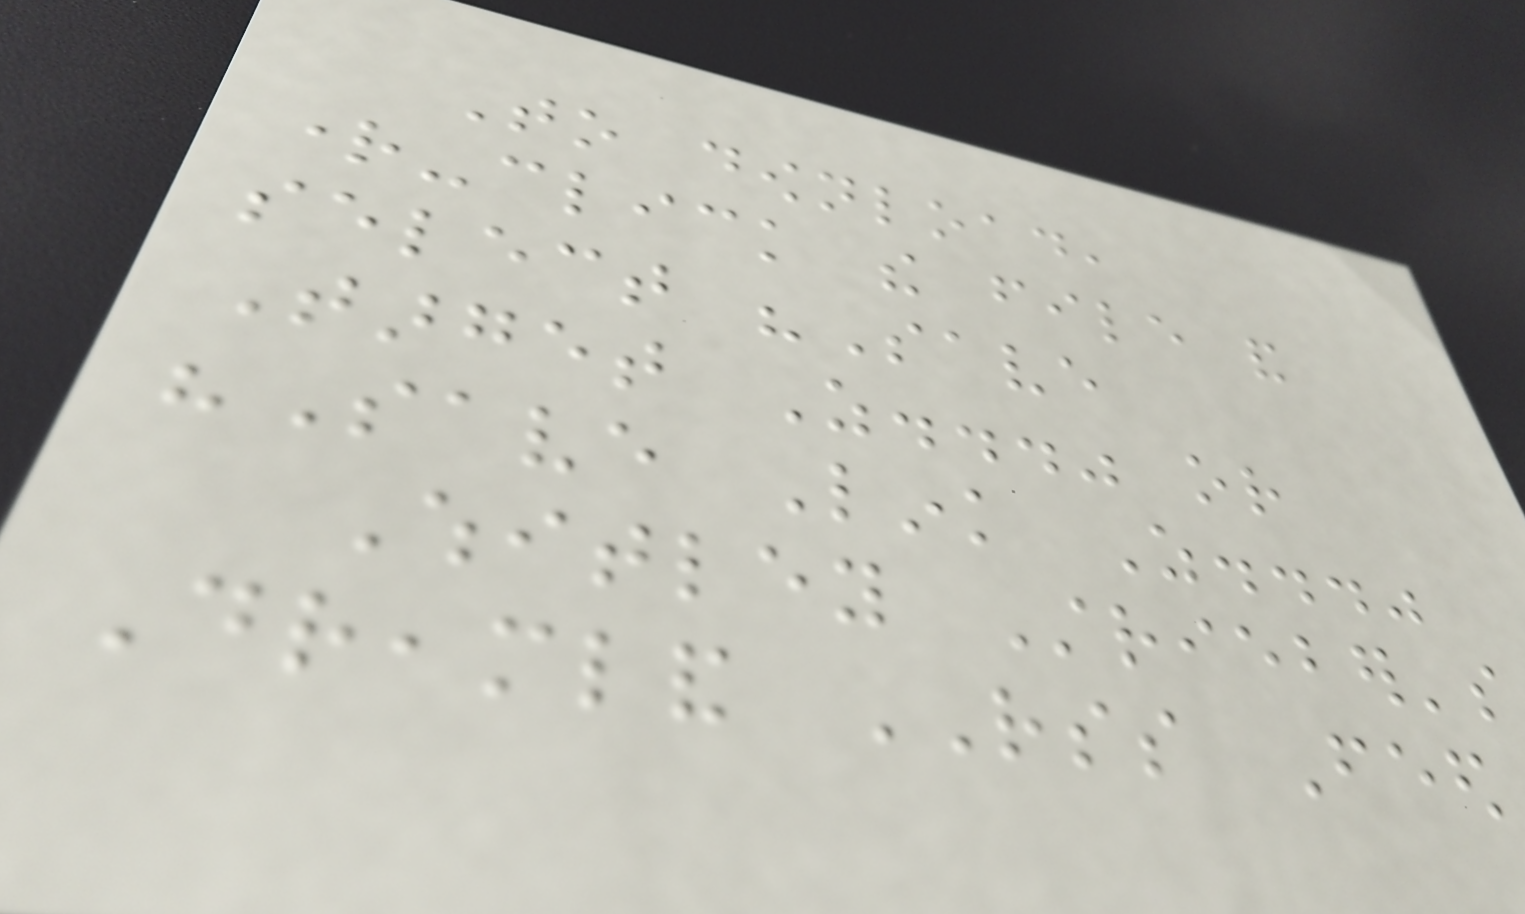To download,
right-click the file and
select "Save
Target As..." or
"Save Link As..."
Whitley Strieber's
Dreamland RSS Feed
